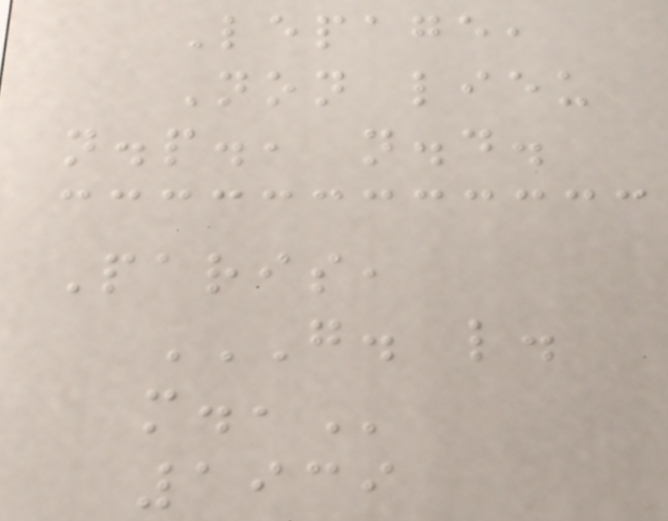Lepage,
Non lieu
n.p., n.d.
Paris,
G. L.
M.,
1939
